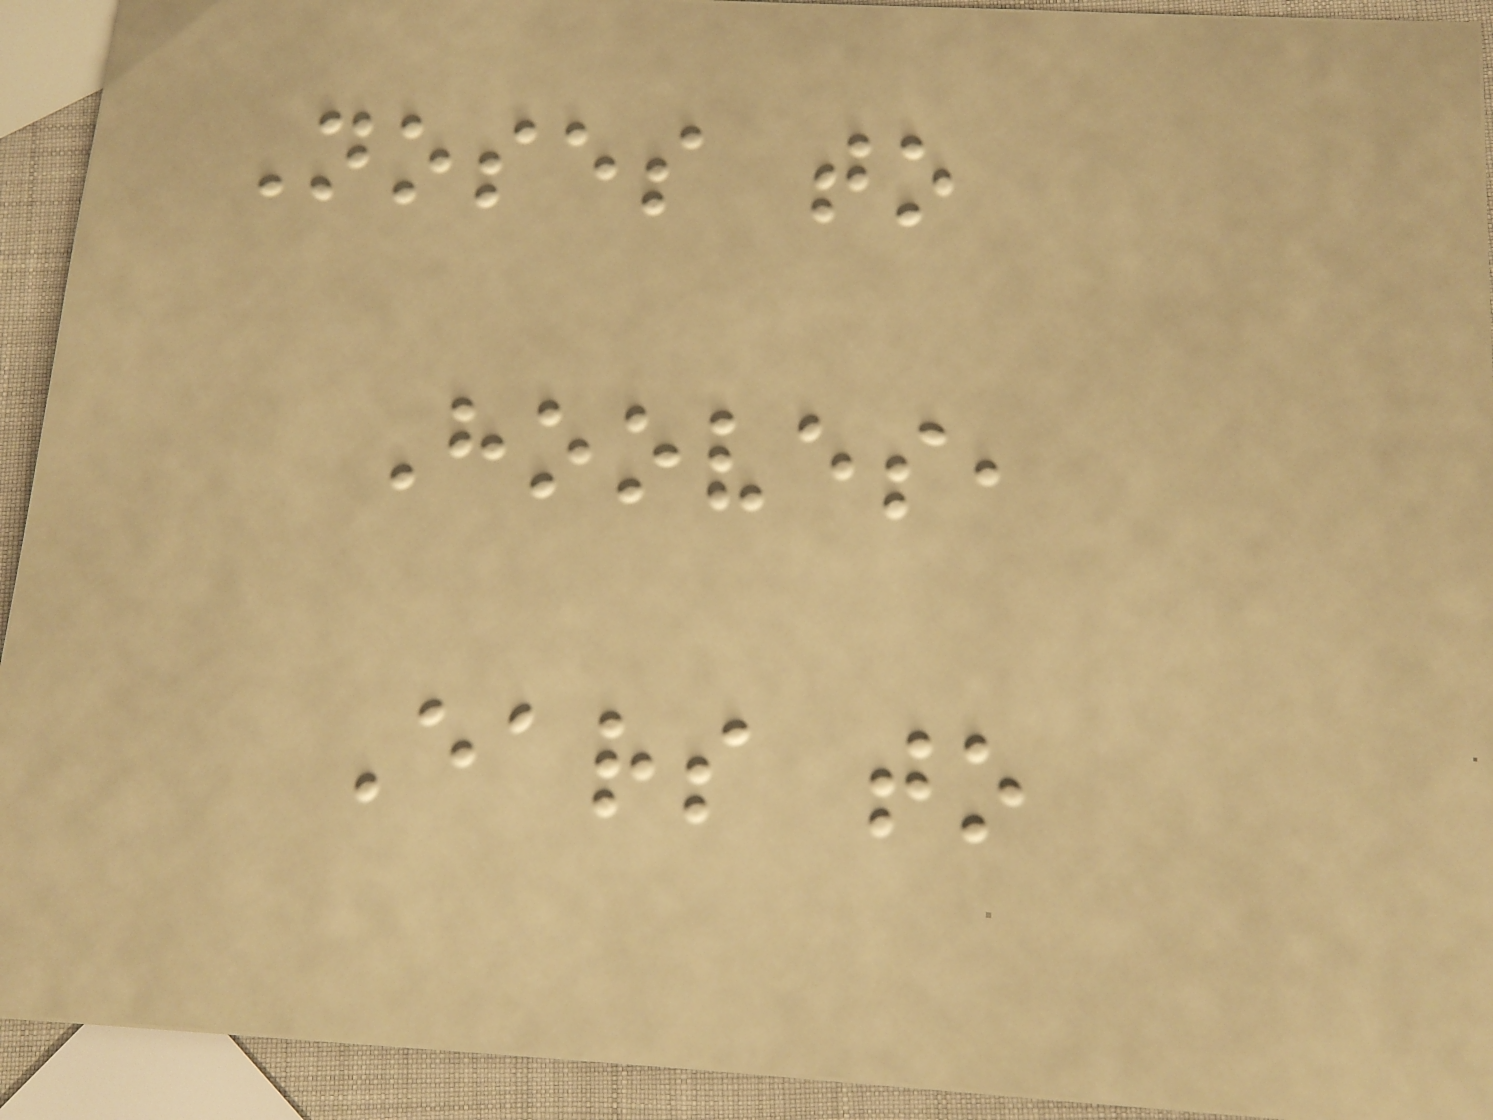Noses to
Hooves,
Ears to
